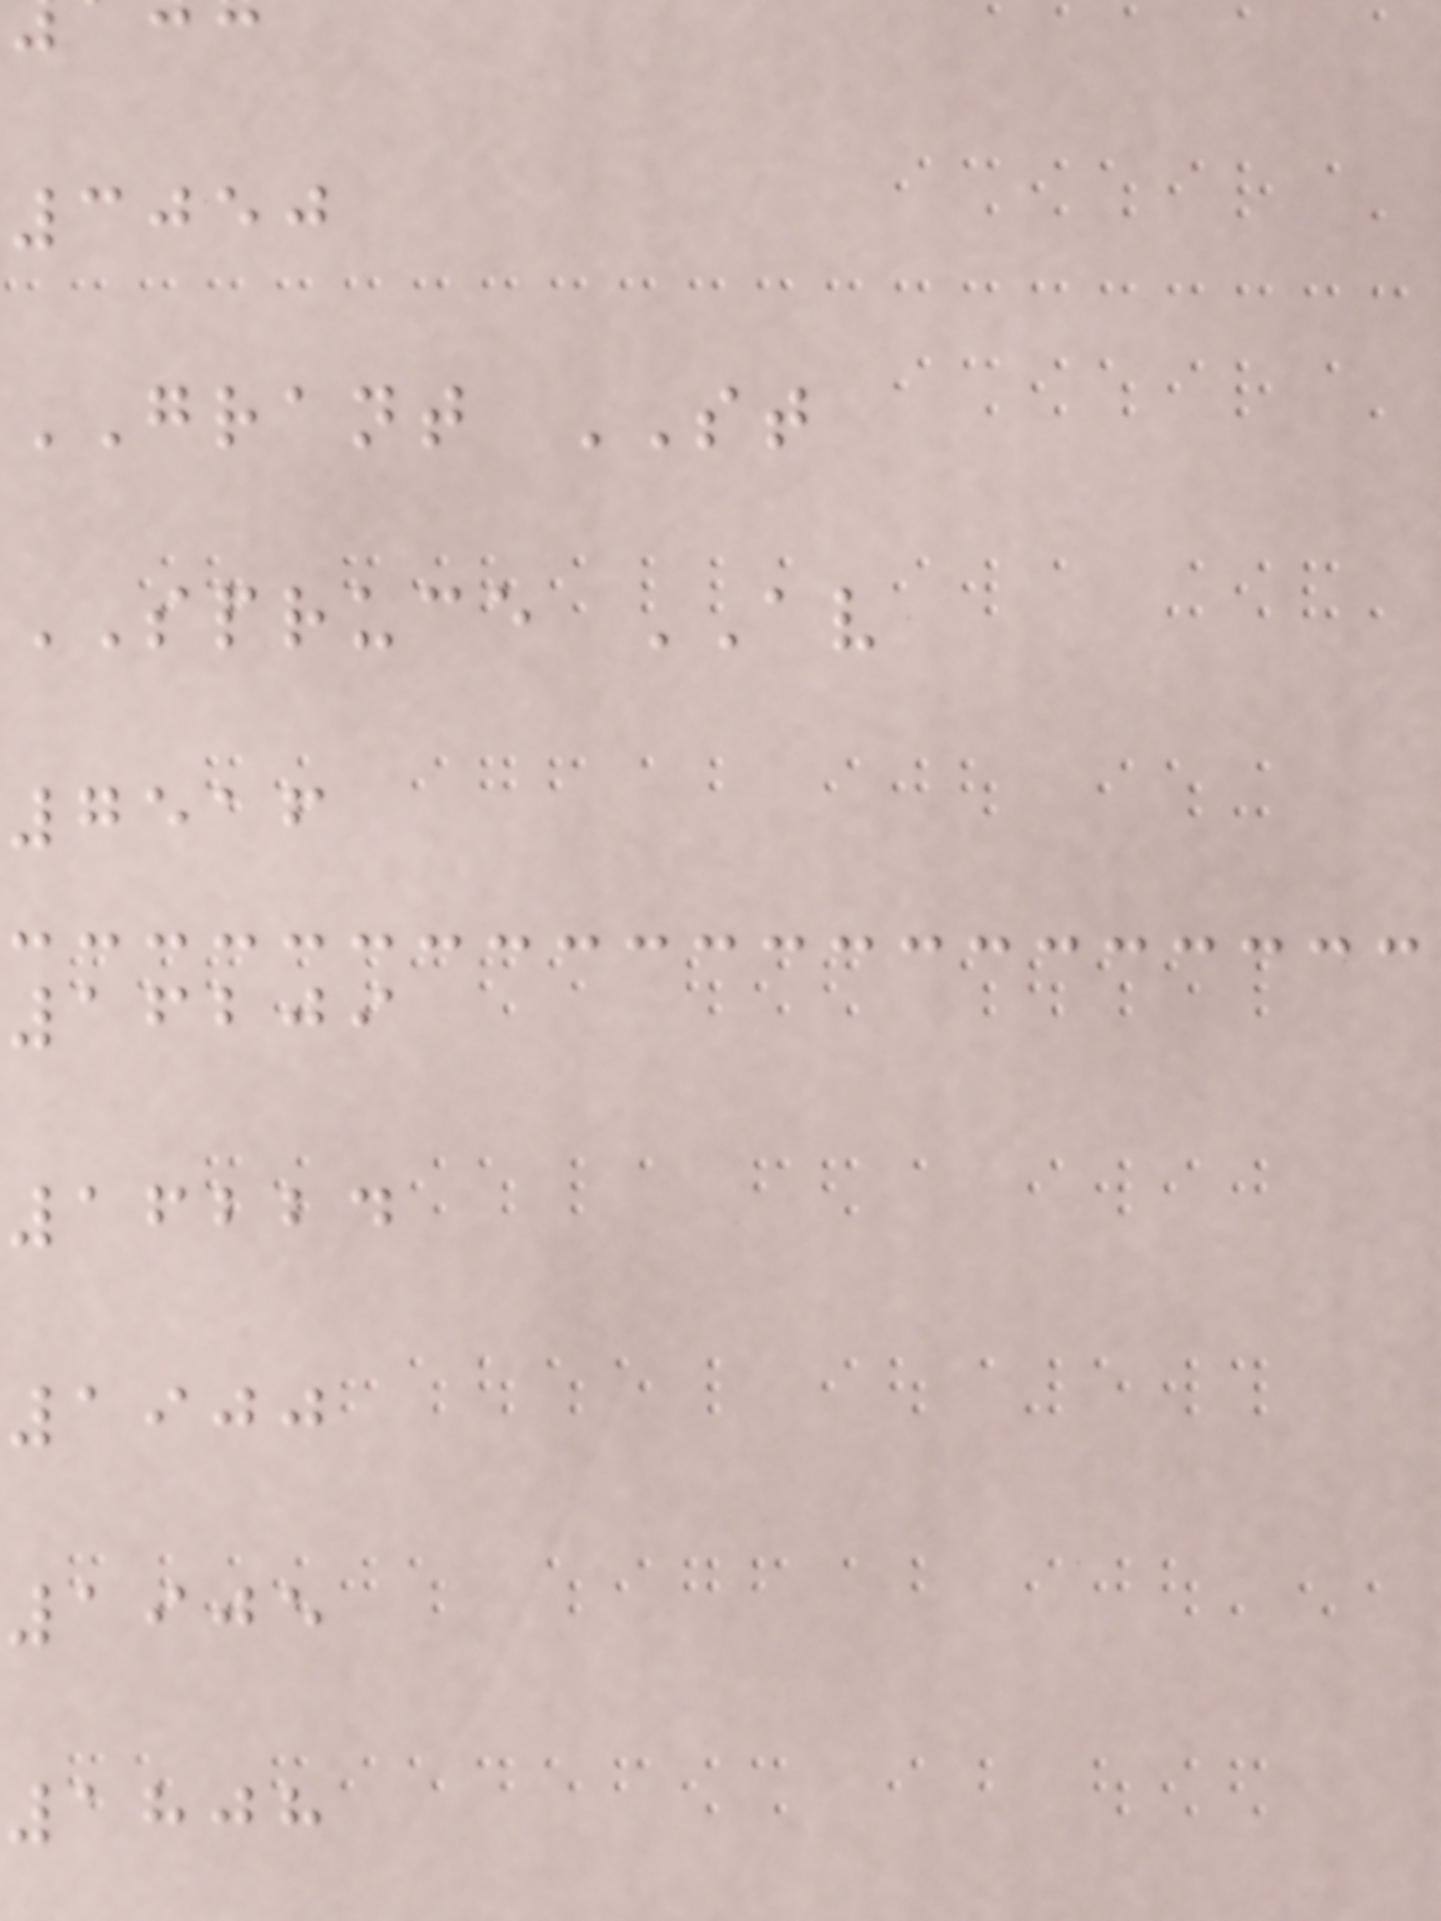3050
GRANT ST
SPRUCE AV
7516
16209
16224
1900
1905
1808
